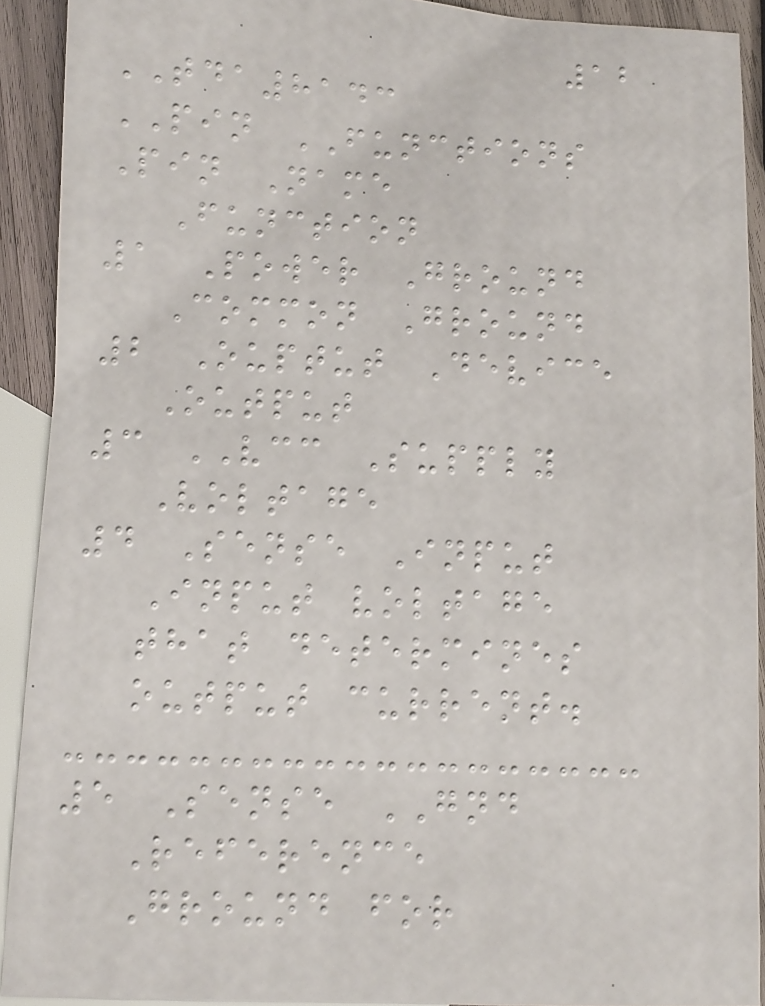12
TDA8143
PIN FUNCTIONS
Pin Name
Function
1 Power Ground
Common Ground
2 Ouptut Device
Output
3 VCC Supply
Voltage
4 Sense Input
Input voltage
that determines
output current.
5 Sense GND
Reference
Ground for
